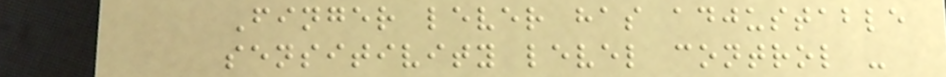Finger lever has adjustable
sensitivity level control -
